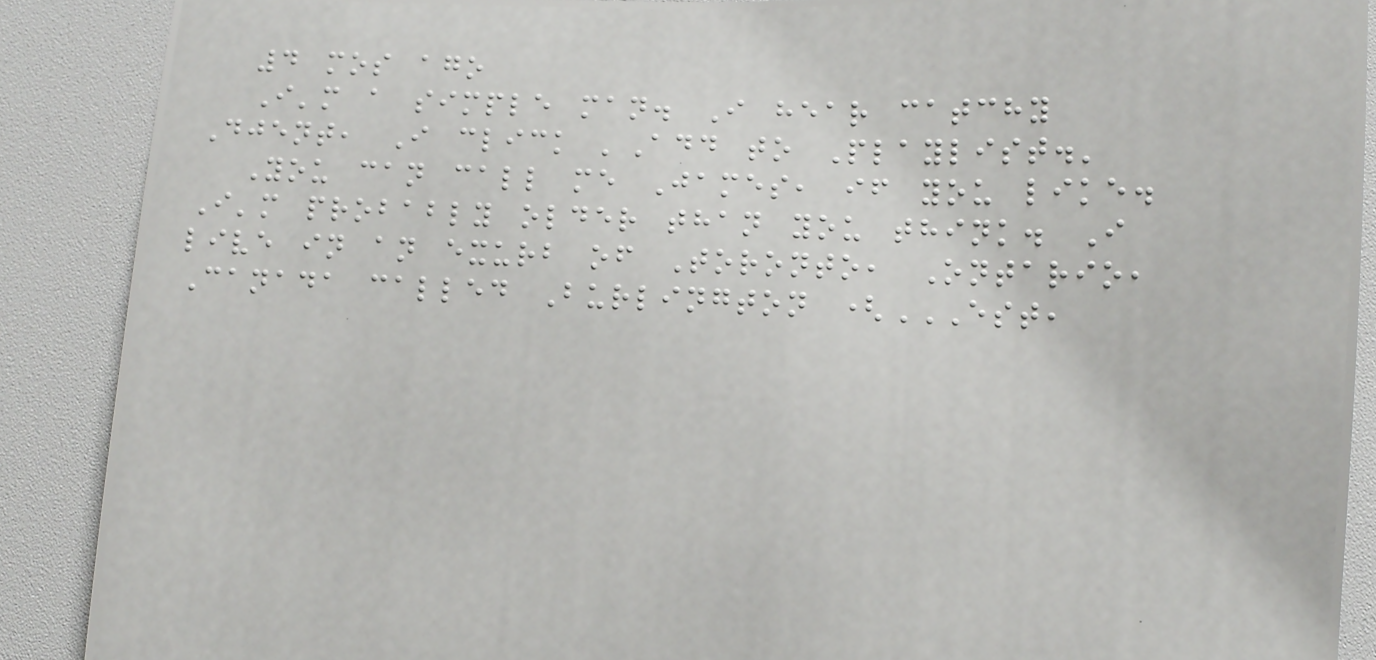4 mos ago
I'm a simple man. I hear catchy
Djent, I click 'Add to Playlist.'
You can call me James, if you like.
I'm probably older than you think. I
live in an exurb of Toronto, Ontario,
Canada called Burlington (EST,
